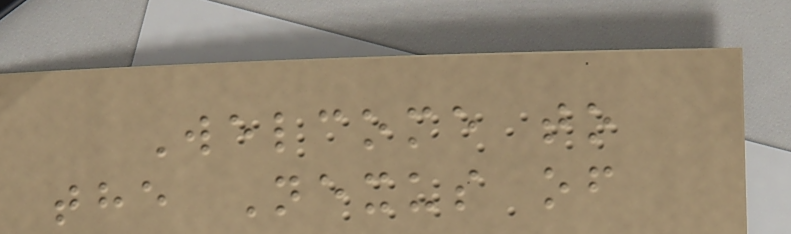Welcome to
the Nexus of
